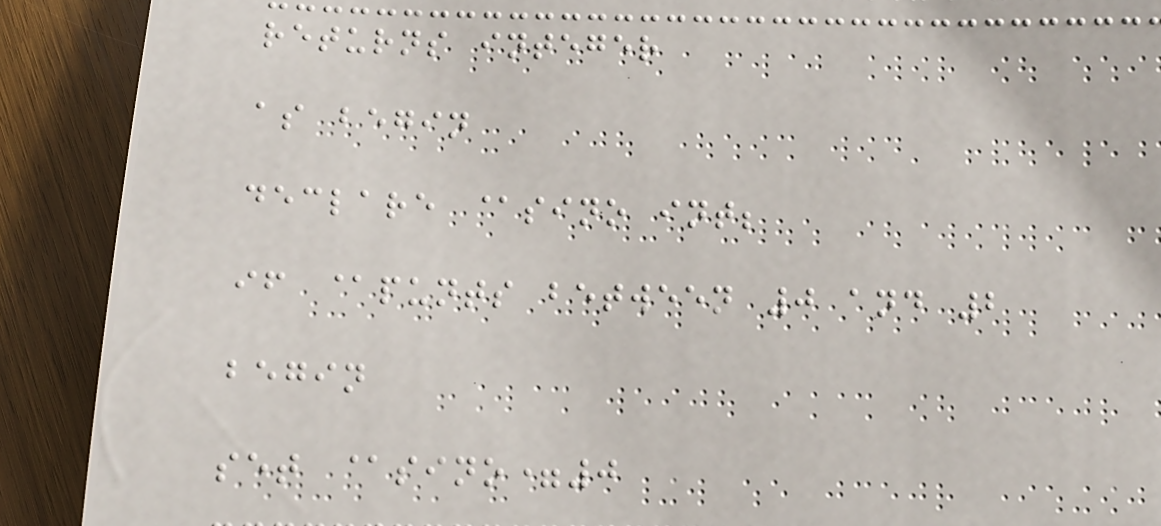returns integer
as begin
declare @sino int;
if @punts between 0 and 2
begin
set @sino=0
